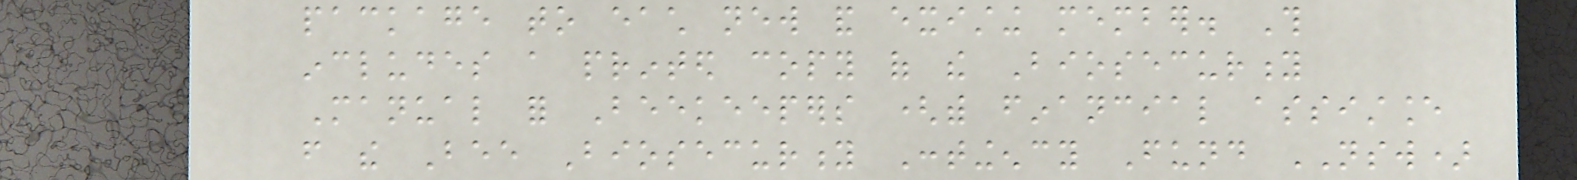package to each new and existing member. This
includes a printed copy of the Biosecurity
Manual for Beekeepers (with financial assistance
from the Bee Biosecurity Contingency Fund NSW)
